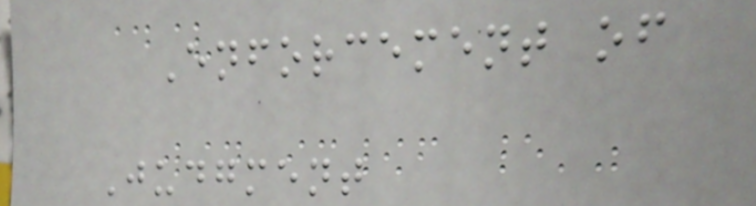Enforcement of
Judgment
